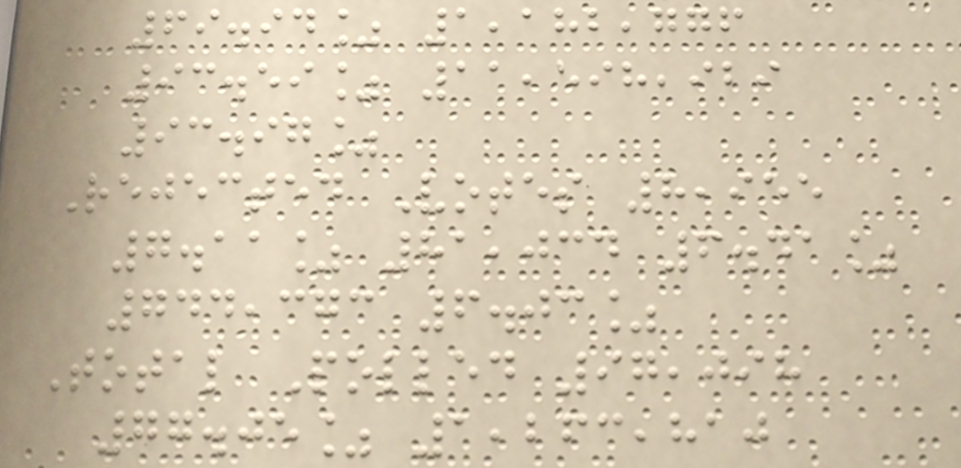69.94% 1,182,776
93.59% 11,598,929
93.97%
Rejected Votes 8,955
7.11% 81,034 6.41%
744,373 6.03%
Total Polled 97,098
77.05% 1,263,810
